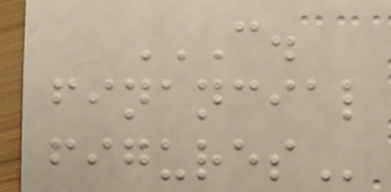C.
FINANCIAL
FIGURES
